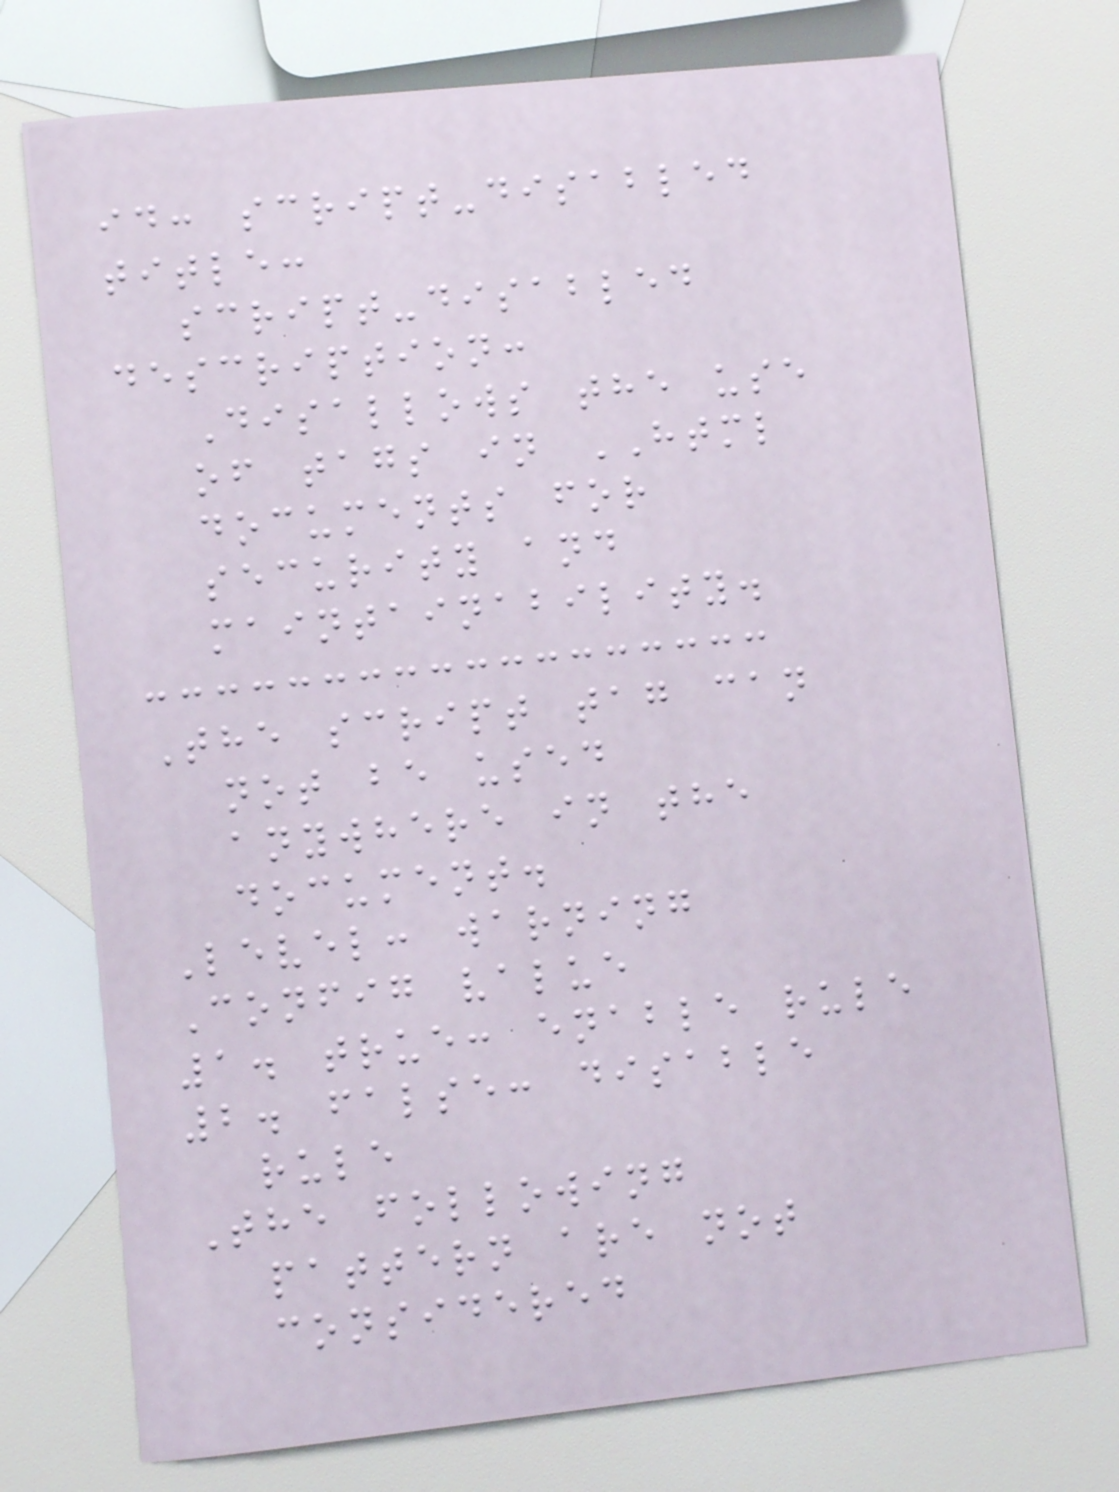id: script-disabled
title:
script-disabled
description:
Disallows the use
of tags in HTML
documents for
security and
maintainability.
The script tag can
not be used
anywhere in the
document.
Level: warning
Config value
1. true: enable rule
2. false: disable
rule
The following
pattern are not
considered
